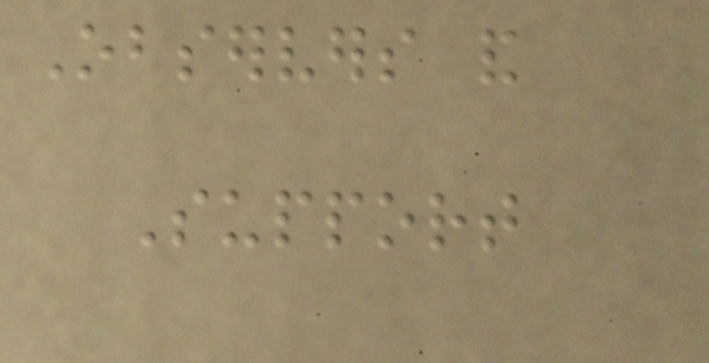Observers and
Support
